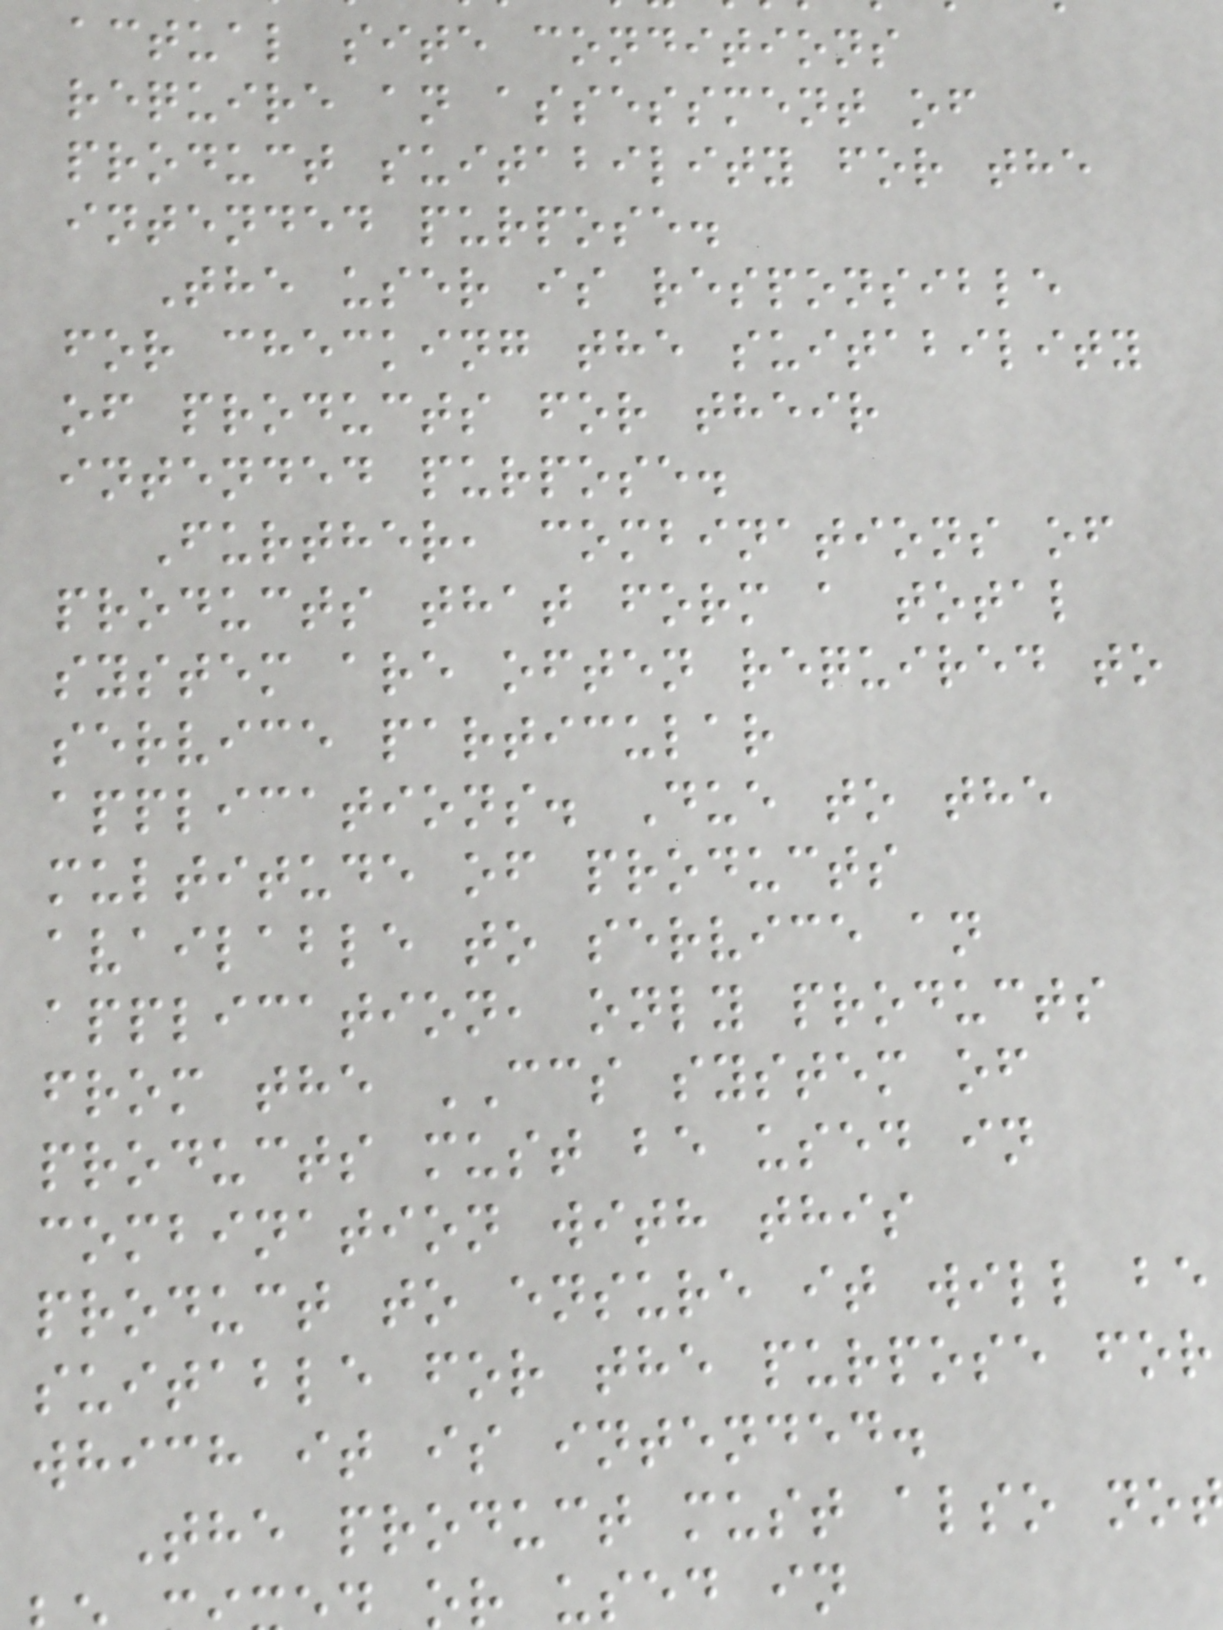actual site conditions
require an assessment of
product suitability for the
intended purpose.
The user is responsible
for checking the suitability
of products for their
intended purpose.
Further, combinations of
products that form a total
system are often required to
service particular
applications. Due to the
multitude of products
available to service an
application, only products
from the CCS system of
products must be used in
combination with this
product to ensure it will be
suitable for the purpose for
which it is intended.
The product must also no
r used in
